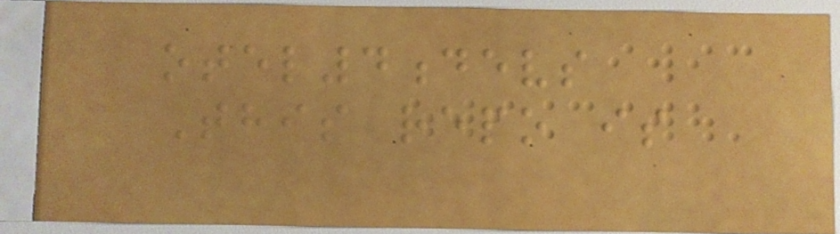otel4devs
This repo is
